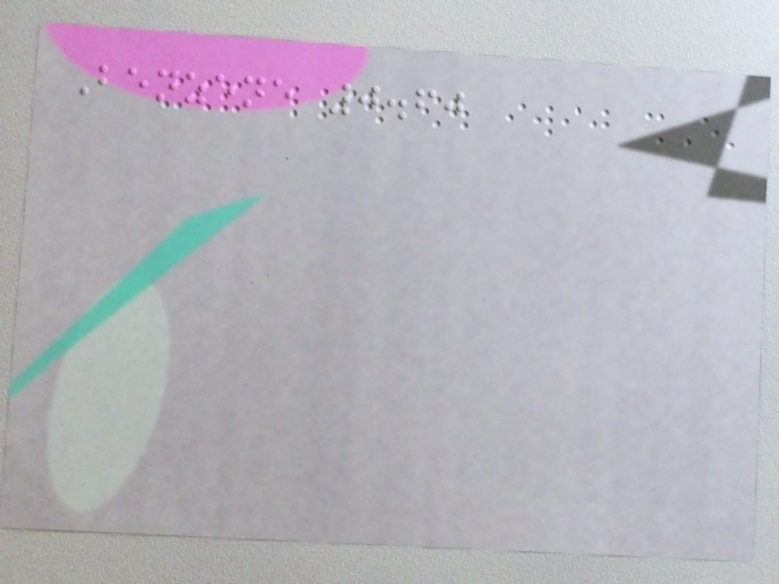Benzene 0.60
